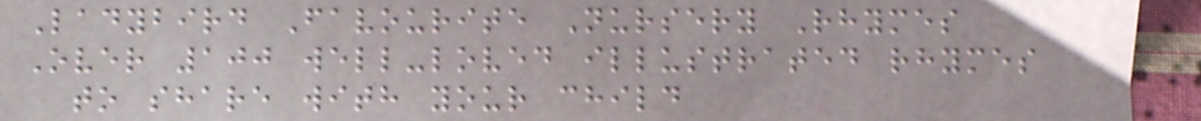Ladybird Favourite Nursery Rhymes
Over 100 well-loved illustrated rhymes
to share with your child
